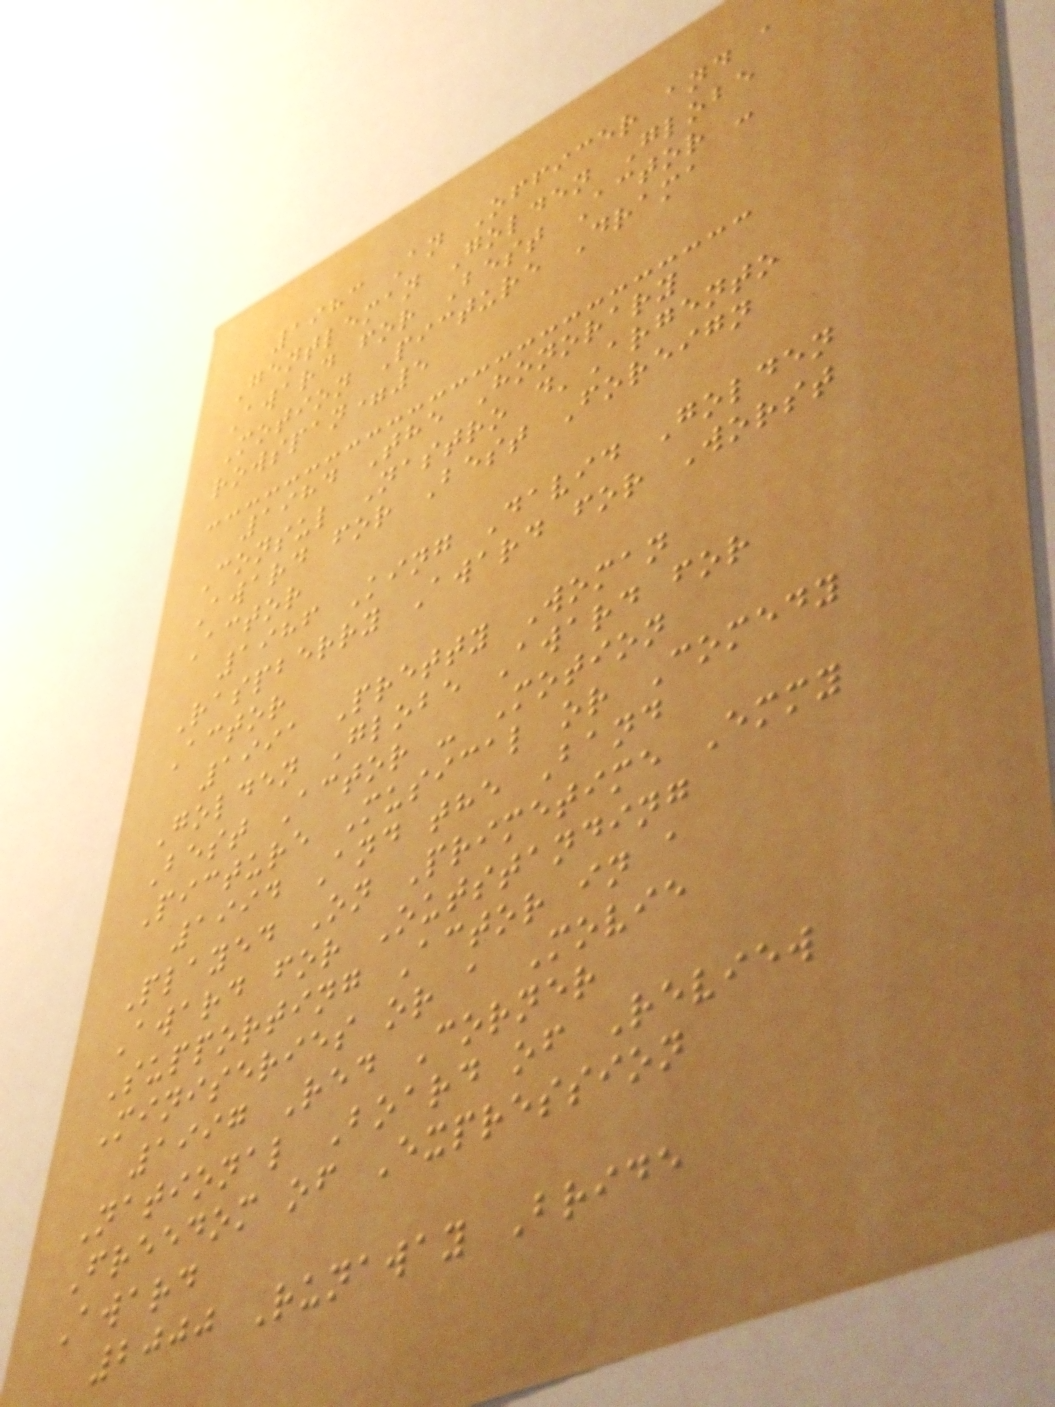1983 An Officer and a
Gentleman Golden Globe
Award for Best Actor -
Motion Picture Drama
rowspan=5
1984 The Honorary
Consul Nastro d'Argento
Award for Best Foreign
Actor
1986 King David Golden
Raspberry Award for Worst
Actor
1991 Pretty Woman
Golden Globe Award for
Best Actor - Motion
Picture Musical or Comedy
1994 And the Band
Played On Primetime Emmy
Award for Outstanding
Supporting Actor in a
Miniseries or a Movie
1997 Red Corner
National Board of Review
Freedom of Expression
Award
2000 Runaway Bride
